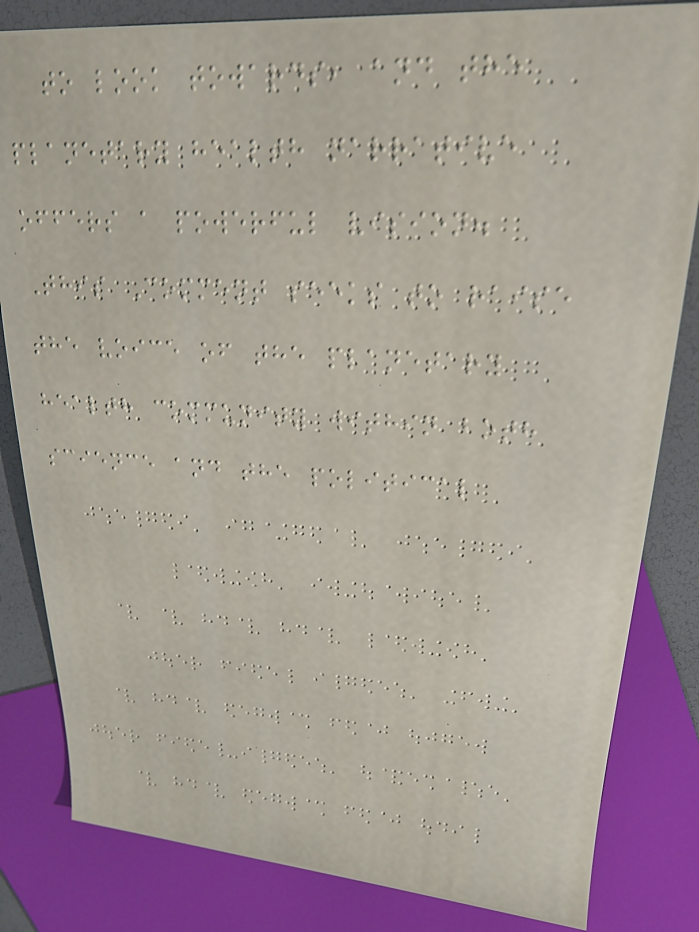to look towards, and the
planetary health narrative
offers a powerful vision.
This Comment seeks to raise
the voice of the planetary
health community within both
science and the political
